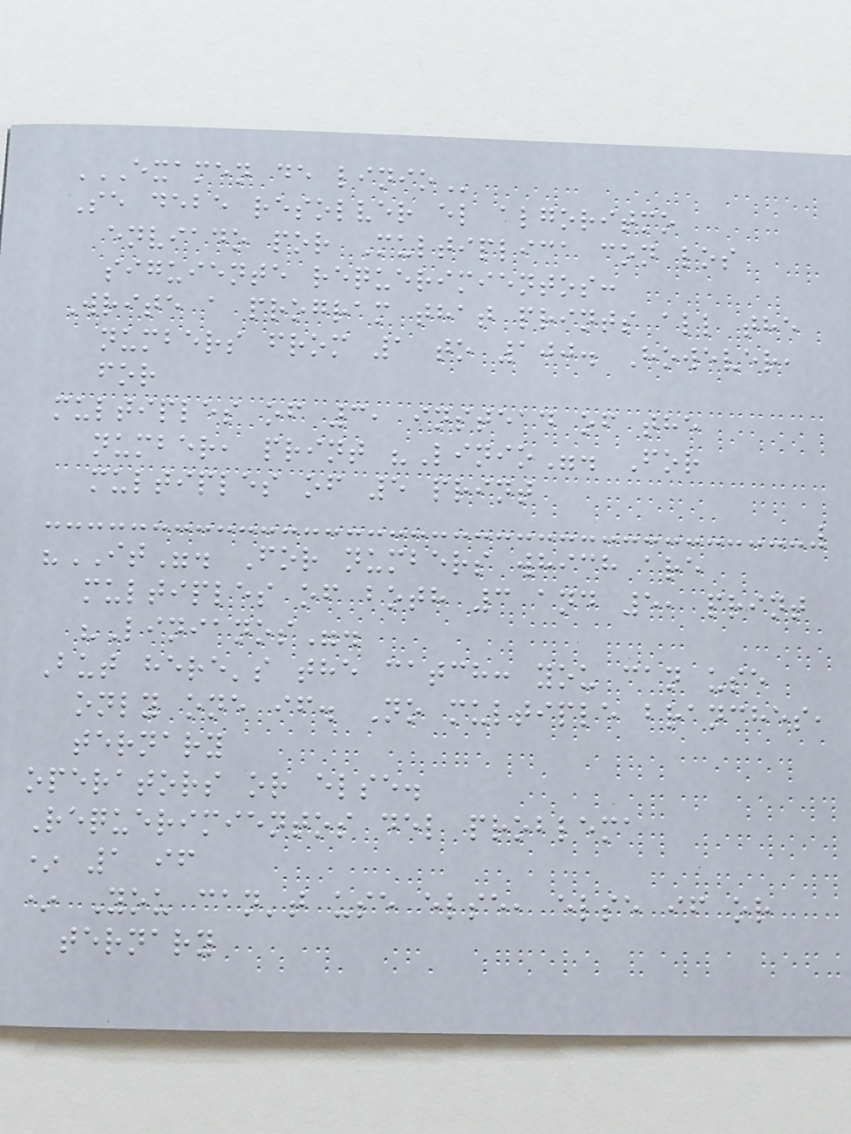EXAMEN DE LINIO
Se debe resolver el algoritmo
enviado por Multiplica con los
siguiente requerimientos:
Write a program that prints all the
numbers from 1 to 100. However,
for
multiples of 3, instead of the
number, print "Linio". For
multiples of 5 print
"IT". For numbers which are
multiples of both 3 and 5, print
"Linianos".
But here's the catch: you can use
only one if. No multiple branches,
ternary
operators or else.
Requerimientos del problema
* 1 if
* You can't use else, else if or
ternary
